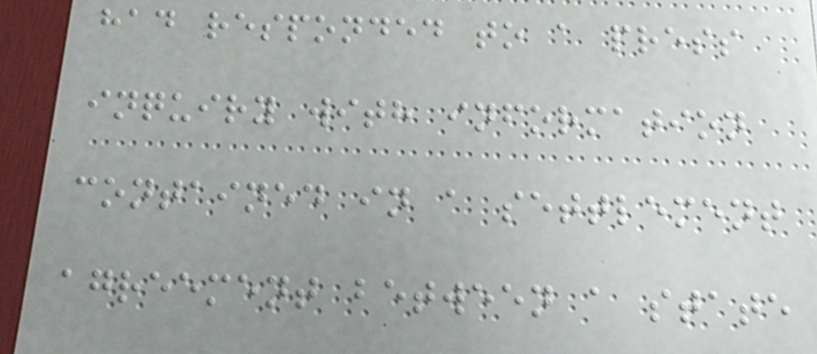had responded to a press
inquiry with information
contained in a settlement
agreement between a state
